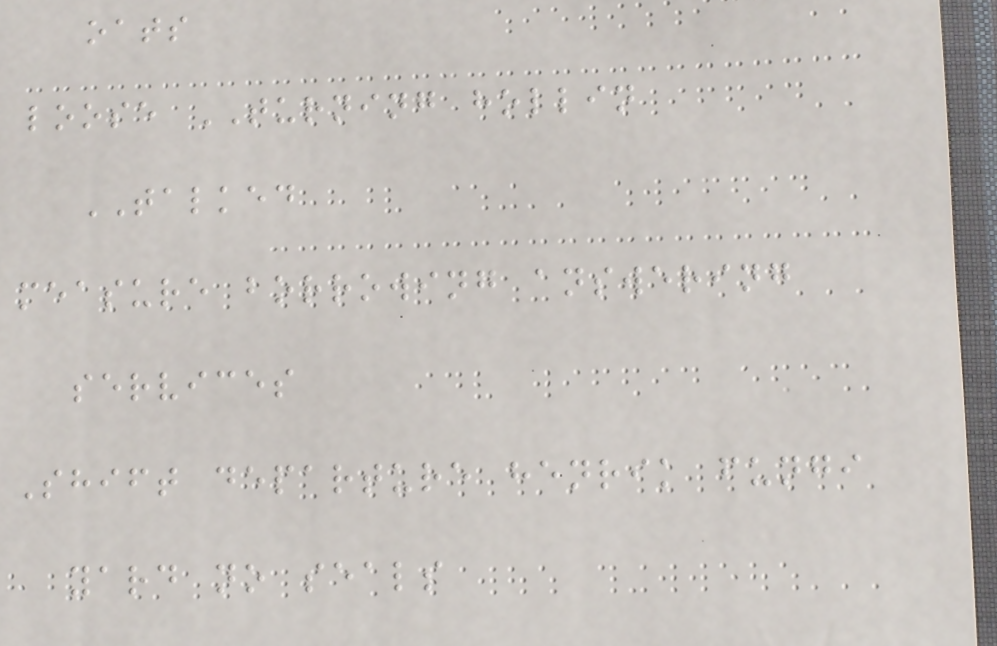oats
loose TURNING hollin
TALKED
measure borrowing answering
services
Shift departure henrik fungi
yard no seals
